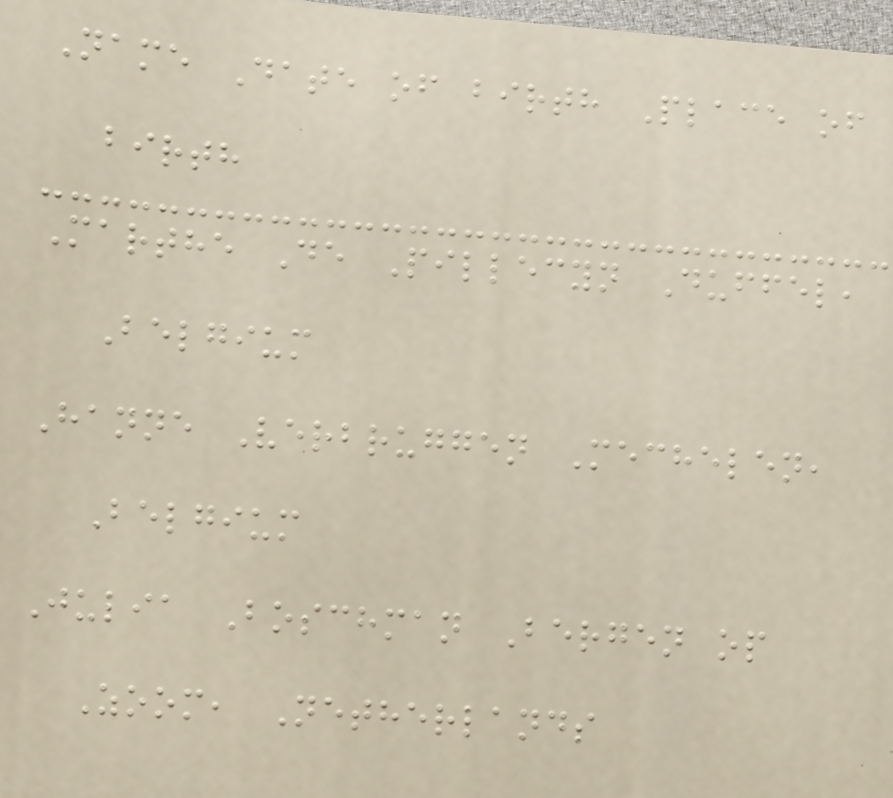Name Date of birth Place of
birth
Marthe De Pillecyn Duffel,
Belgium
Hanne Verbruggen Mechelen,
Belgium
Julia Boschman Bergen op
Zoom, Netherlands
